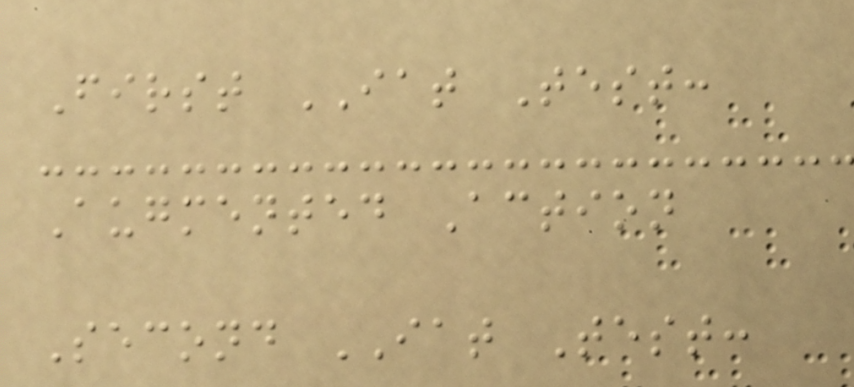First IAT Test:
Augmented Action
Second IAT Test:
